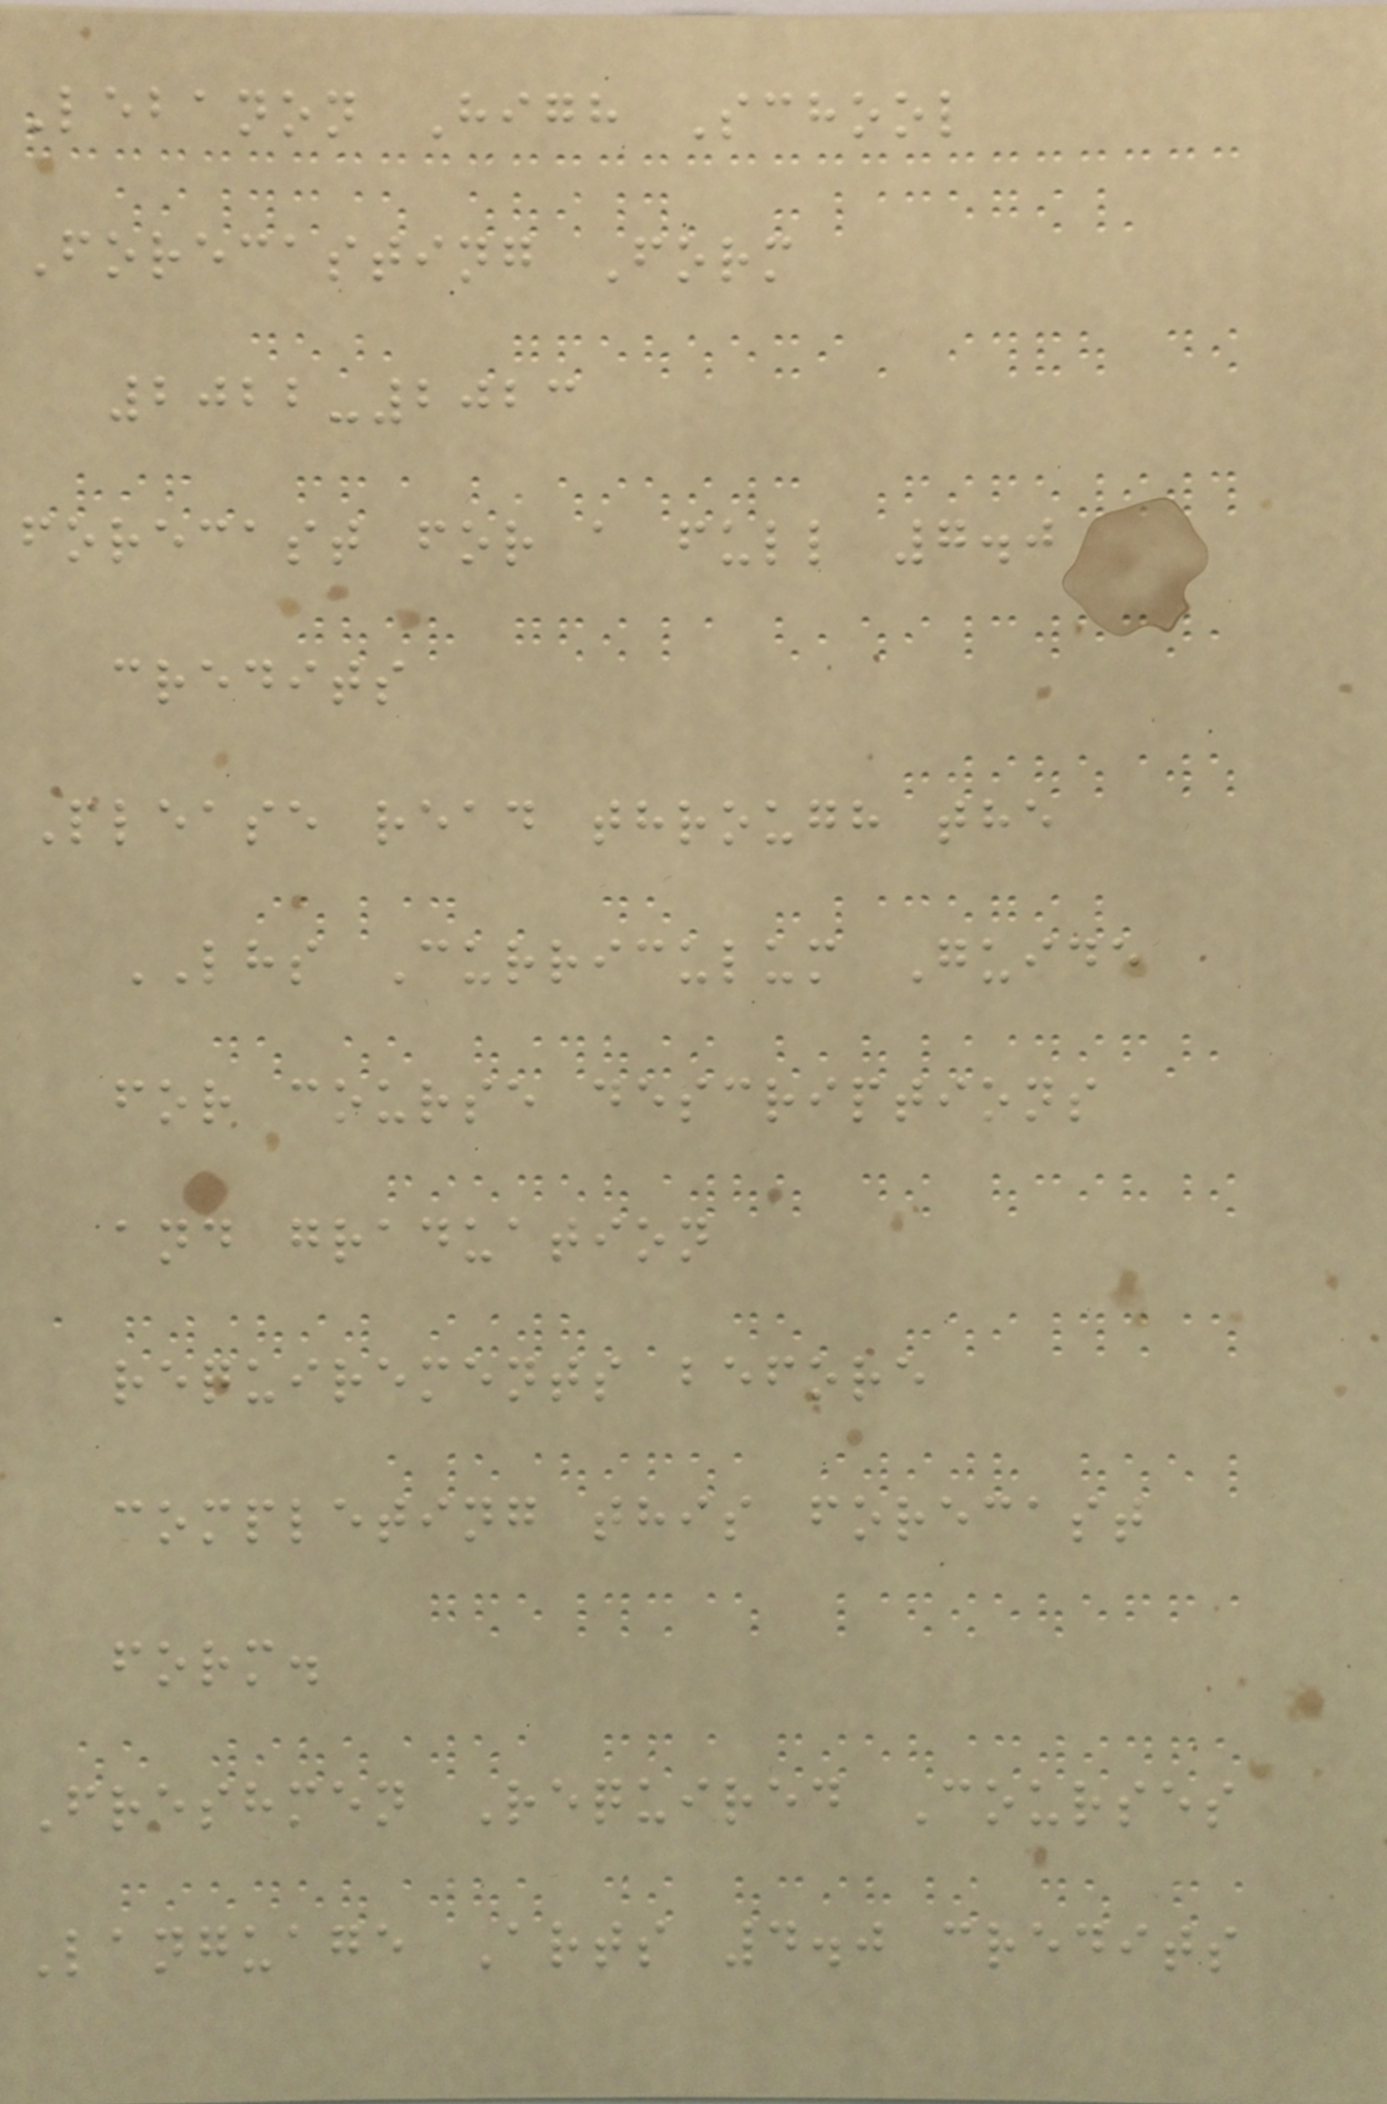Lebanon High School
Forecasting Form
2022-2023
forecast for a full 7.0
credits
Please read through the
LHS Curriculum Guide
for course descriptions
and graduation
requirements before
completing this forecast
form.
Freshmen Required Courses
Language Arts 4.0 credits
